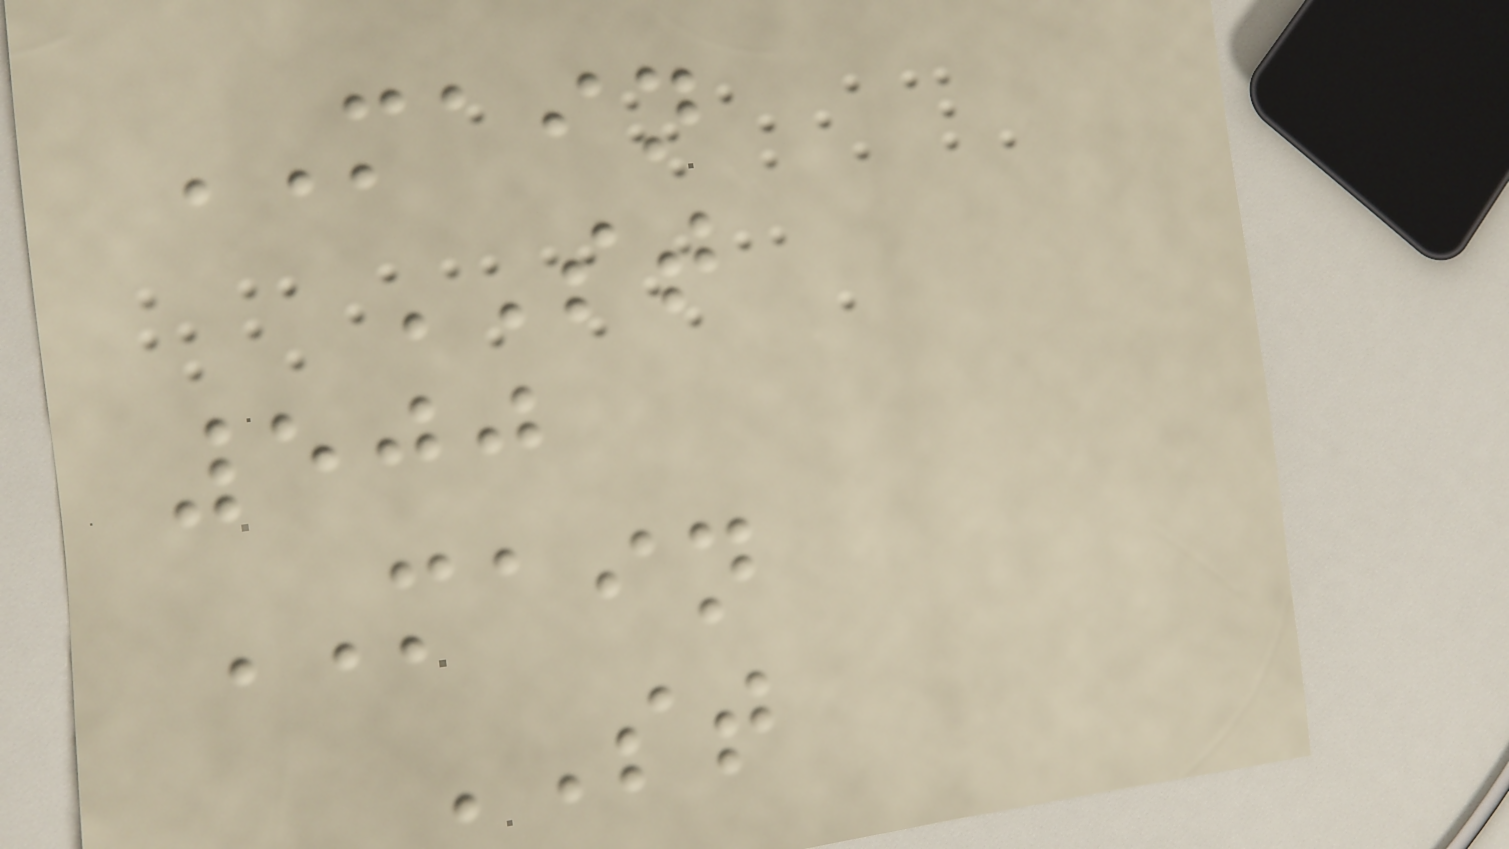MAIN
ST
500
MAIN
ST
